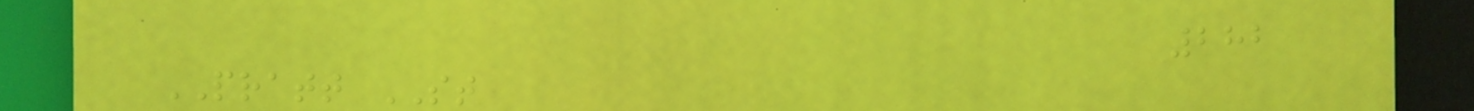282
PRATT ST
